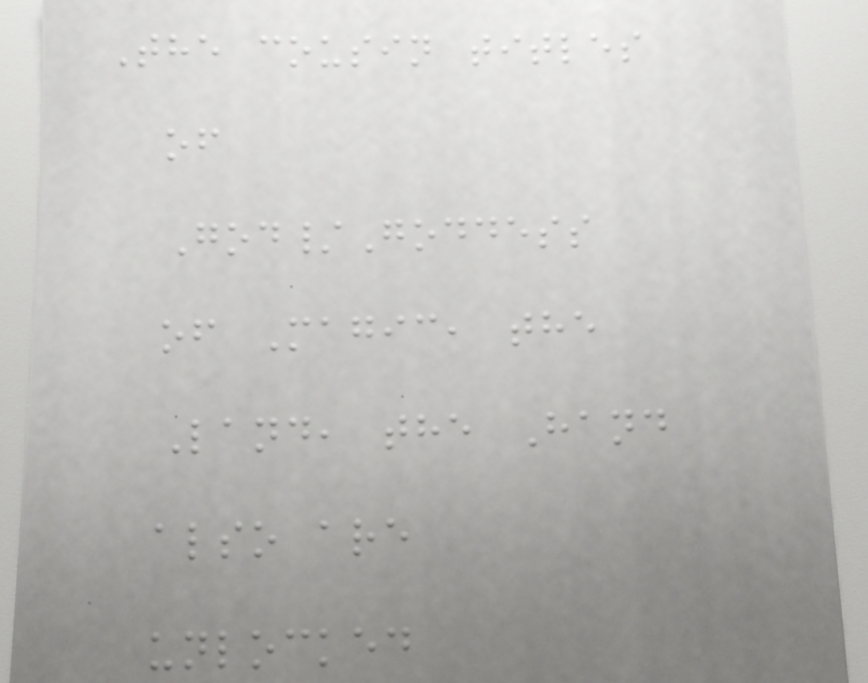The cousin titles
of
God/Goddess
of Magic, the
Land, the Hand
also are
unlocked
